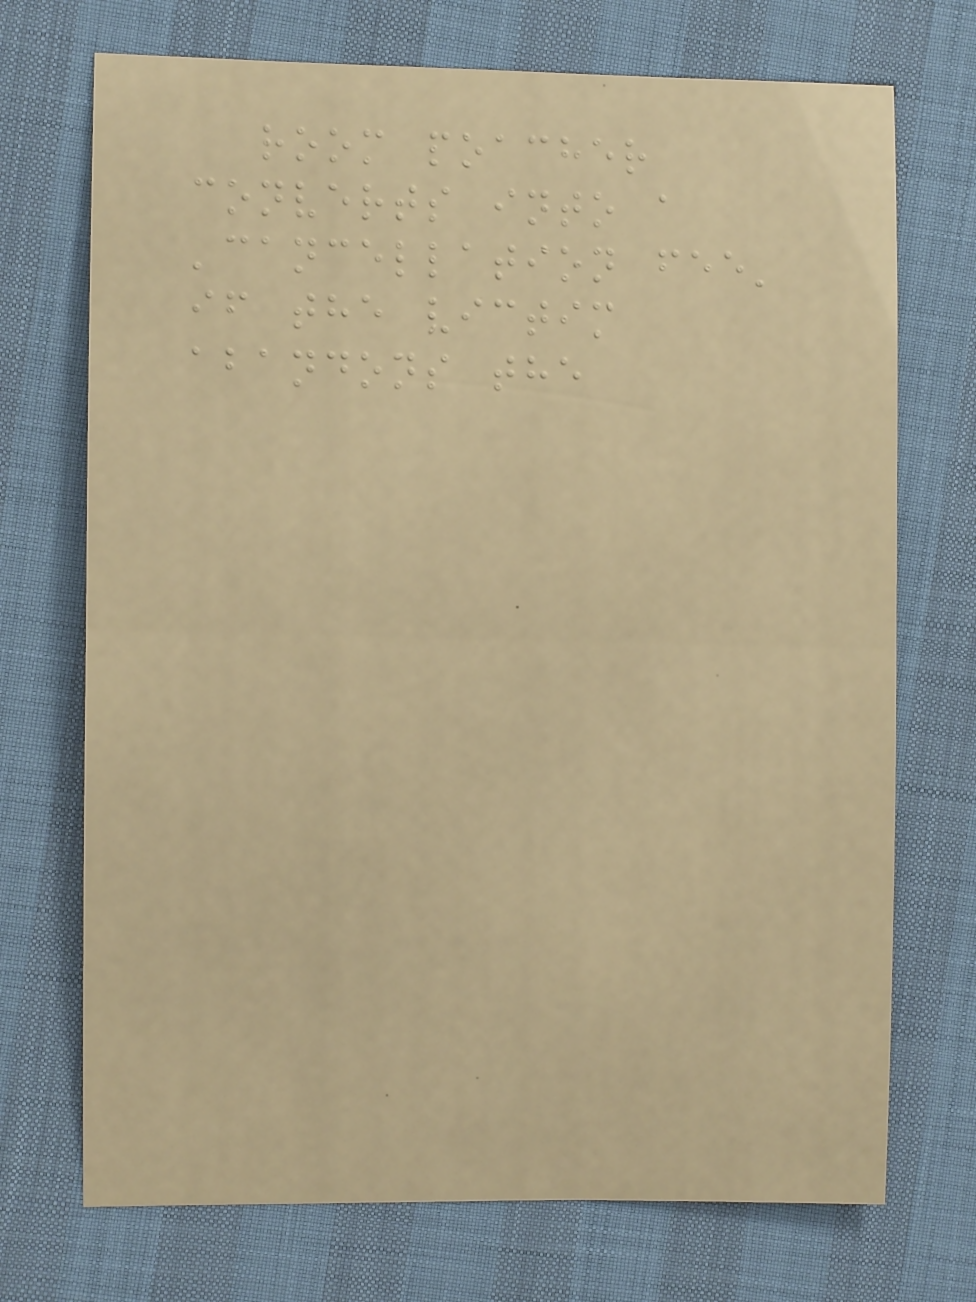room poacher
converts into a
'cancellation fee'
if the victim
abandons the
